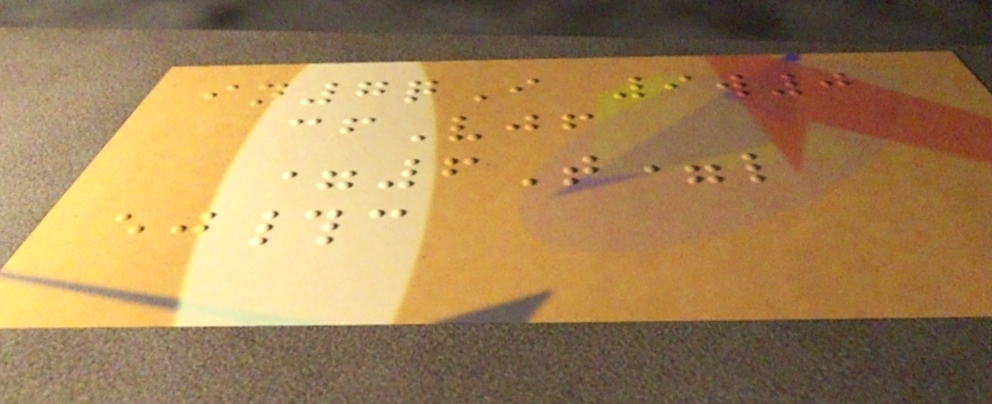in7qI 9w0
cfVjf
=6T=l
ej#c
